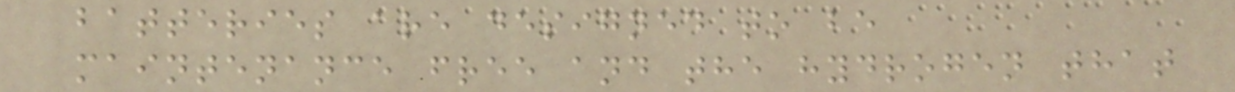batteries are designed to be
maintenance free and the hydrogen that
